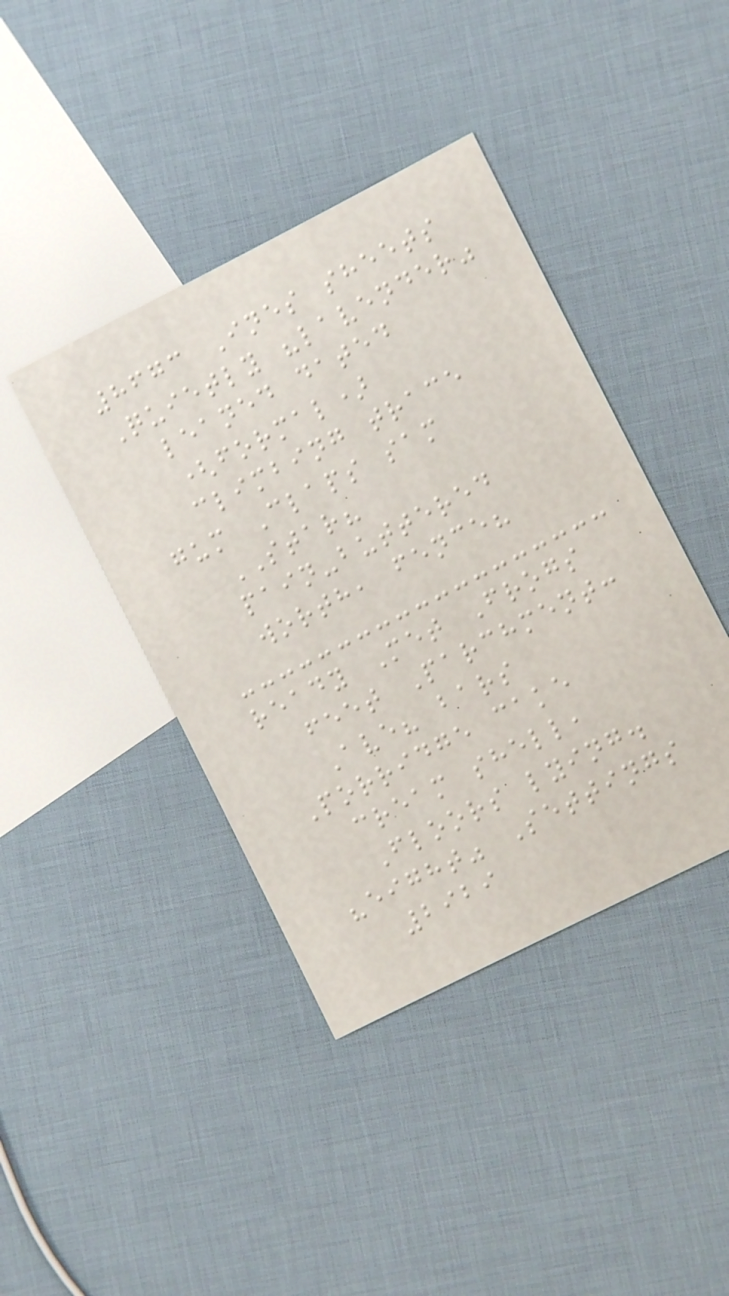8673 Ines sheets
Quietly "lavender"
leaned dated
(formal)
climbing trace
gum Claps sam
STAR?
pain-buttered
worth, fence?
ready Met Frogs
feet Parchment:
Ave? bars
Porridge cake
cream shell,
Floors lying.
"eight" Settings
2929
